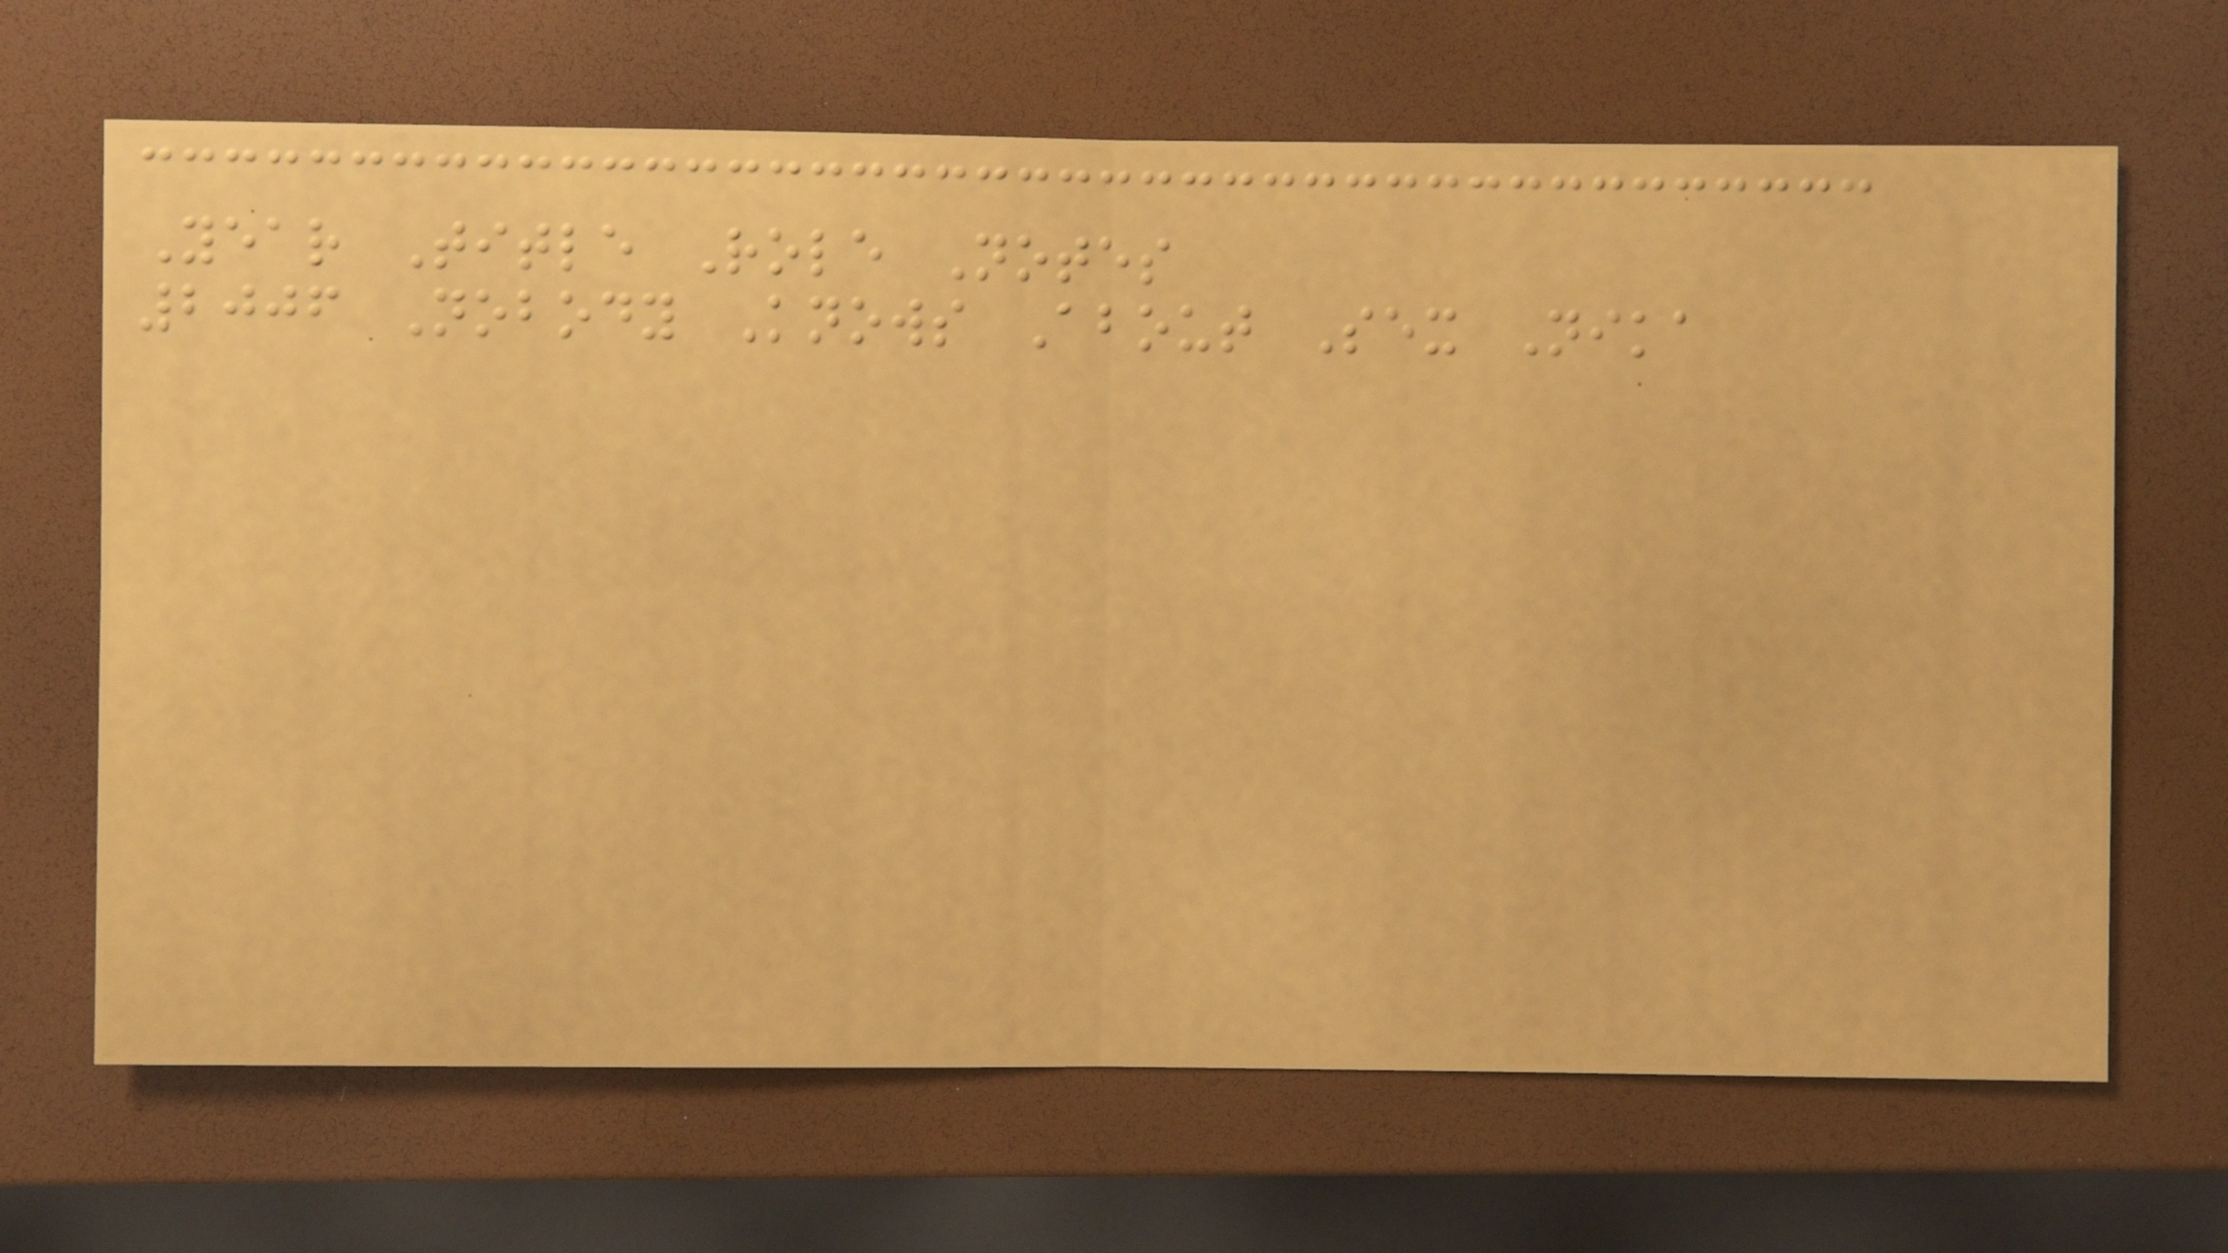Year Title Role Notes
2006 Nobody Knows About Sex Nika
